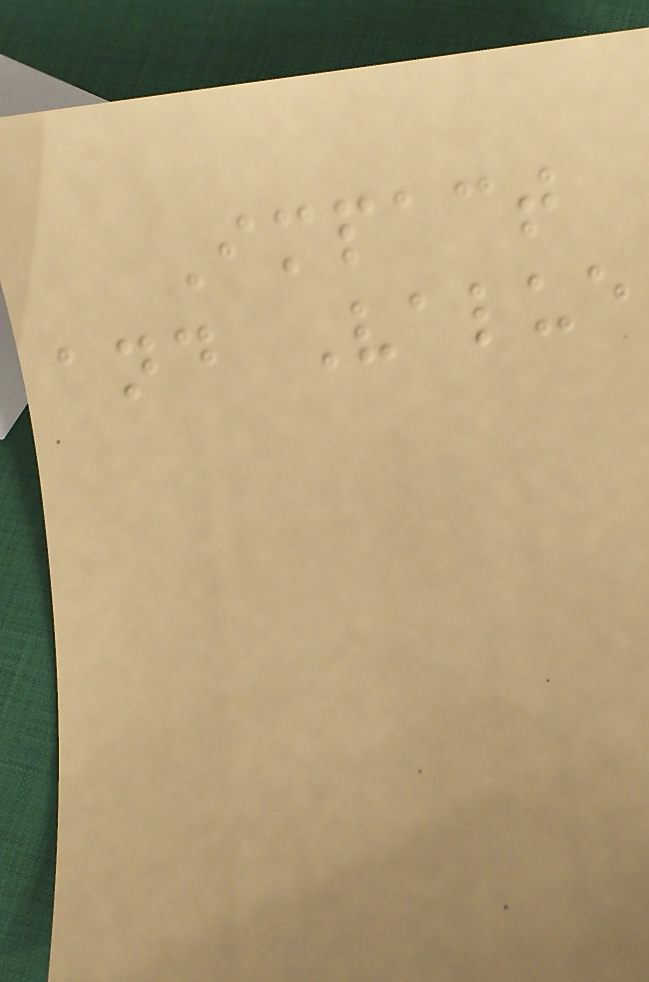Impact
and Value
